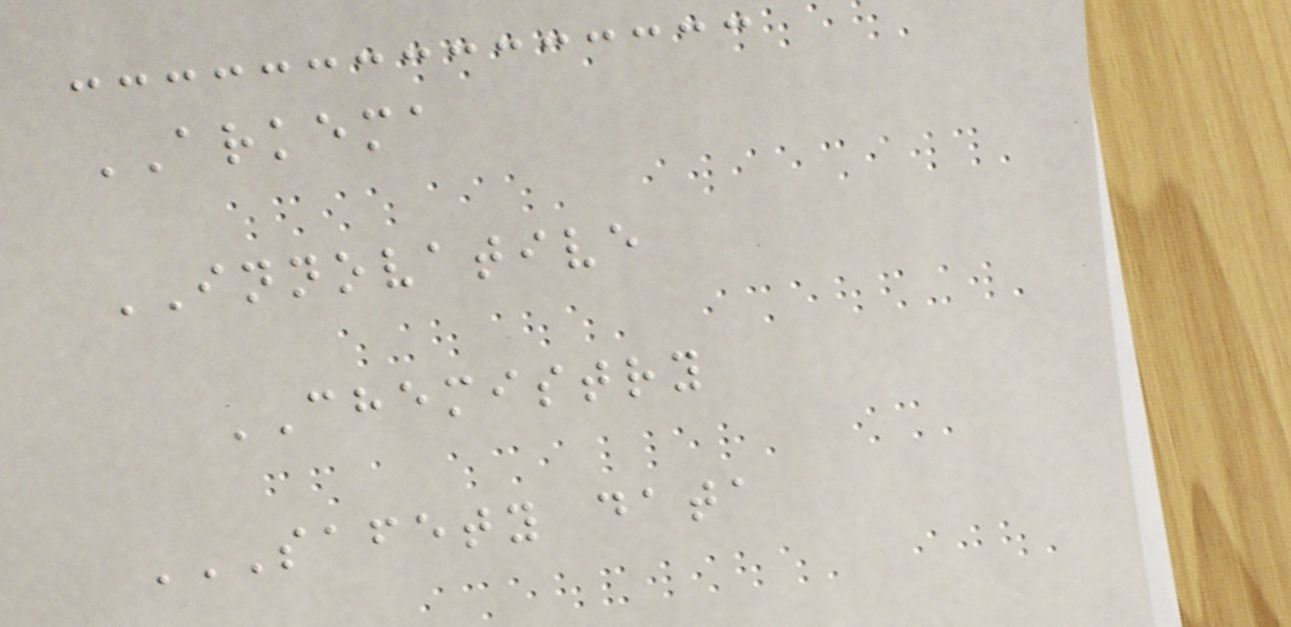ARKEMA
INNOVATIVE
CHEMISTRY
SAFETY DATA
